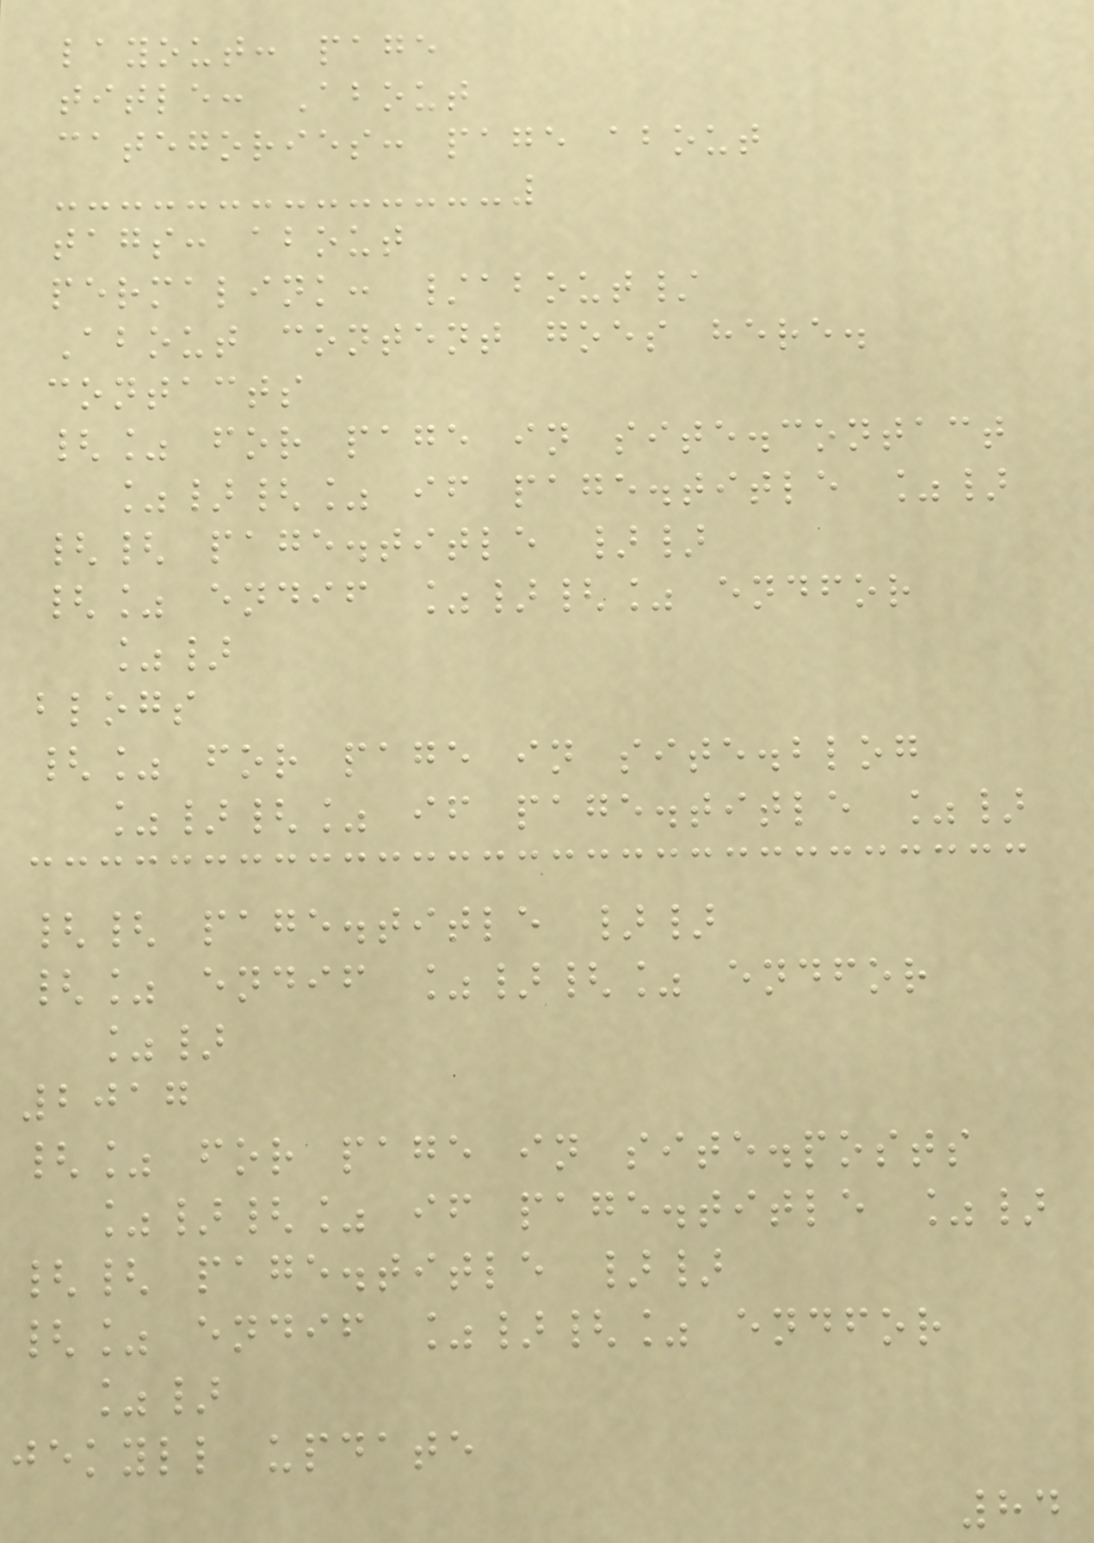layout: page
title: About
categories: page about
tags: about
permalink: /about/
About content goes here.
contacts
{% for page in site.contact
%}{% if page.title %}
{{ page.title }}
{% endif %}{% endfor
%}
blogs
{% for page in site.blog
%}{% if page.title %}
{{ page.title }}
{% endif %}{% endfor
%}
2017
{% for page in site.posts
%}{% if page.title %}
{{ page.title }}
{% endif %}{% endfor
%}
jekyll update
84
